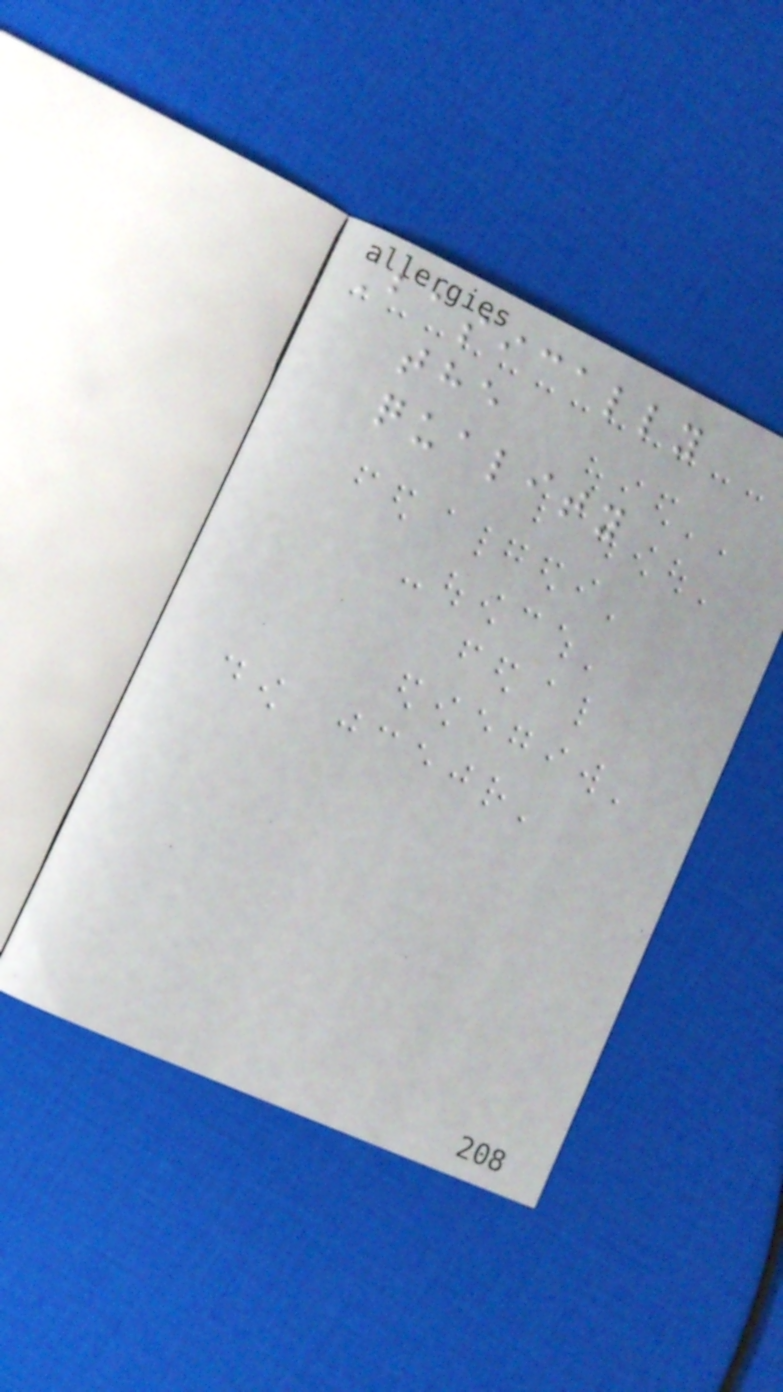Basically
the
quality
